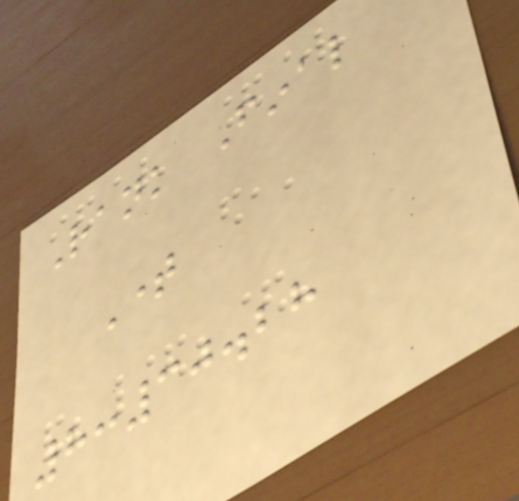Rank Final
Time
8:30.28
